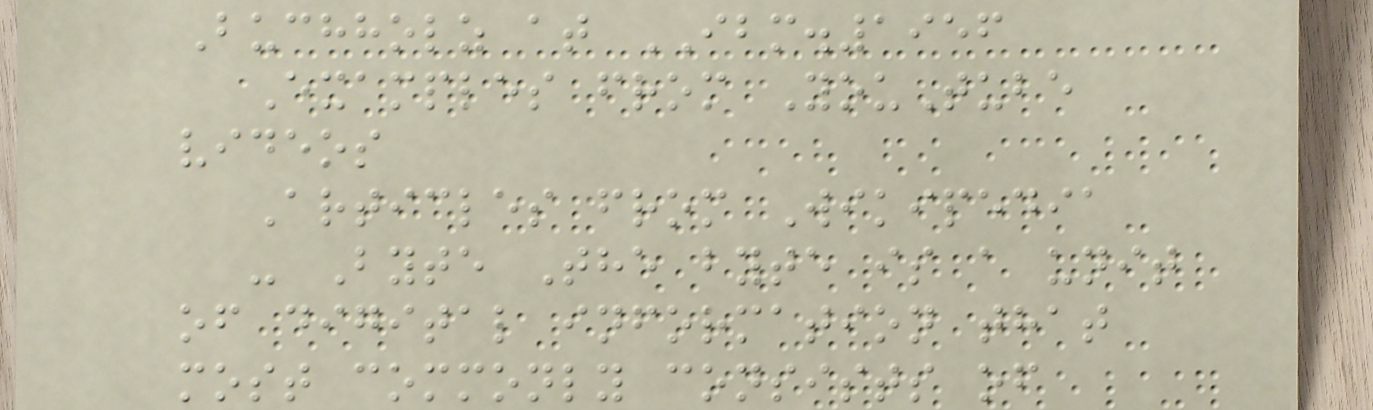Buchholz at IBM.1956
Examples from YouTube
videos
Articles from Wikipedia
- Byte The byte is a unit
of digital information that
most commonly consists of
